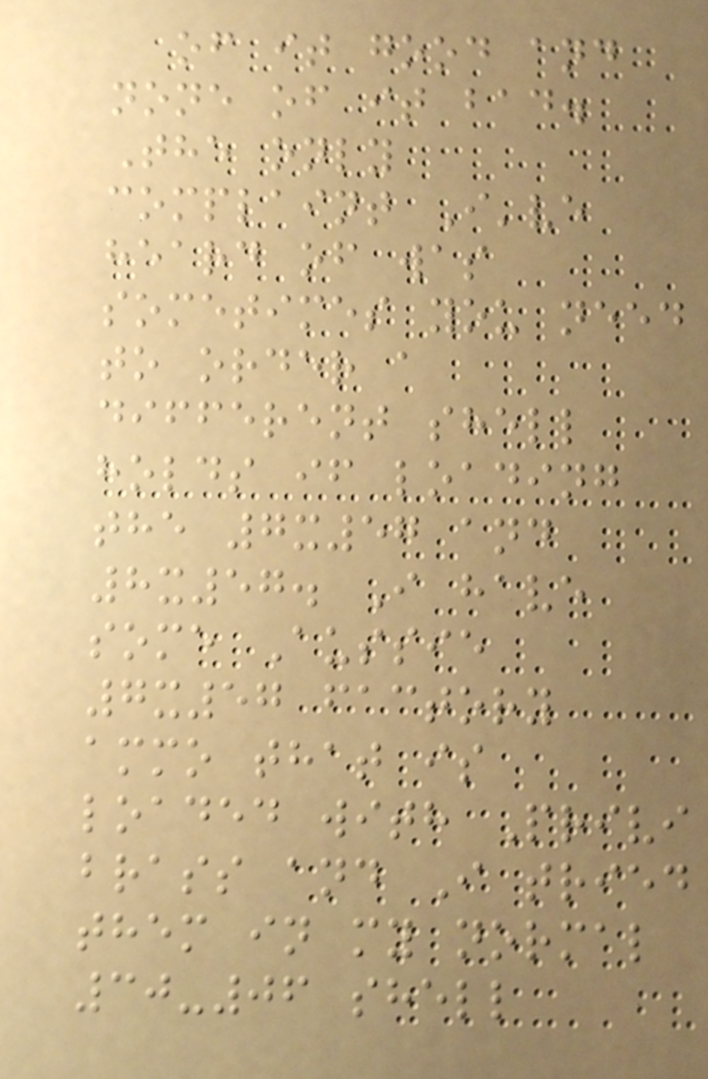of it good and
none of it bad.
The only
complaint I've
heard of was
sometimes you need
to order a
different shell
holds if loading
the 7x57 and
8x57. I have
some Aussie
7x57 factory
ammo that is
loaded with Privi
brass and I tried
them in my normal
30-06 shell
